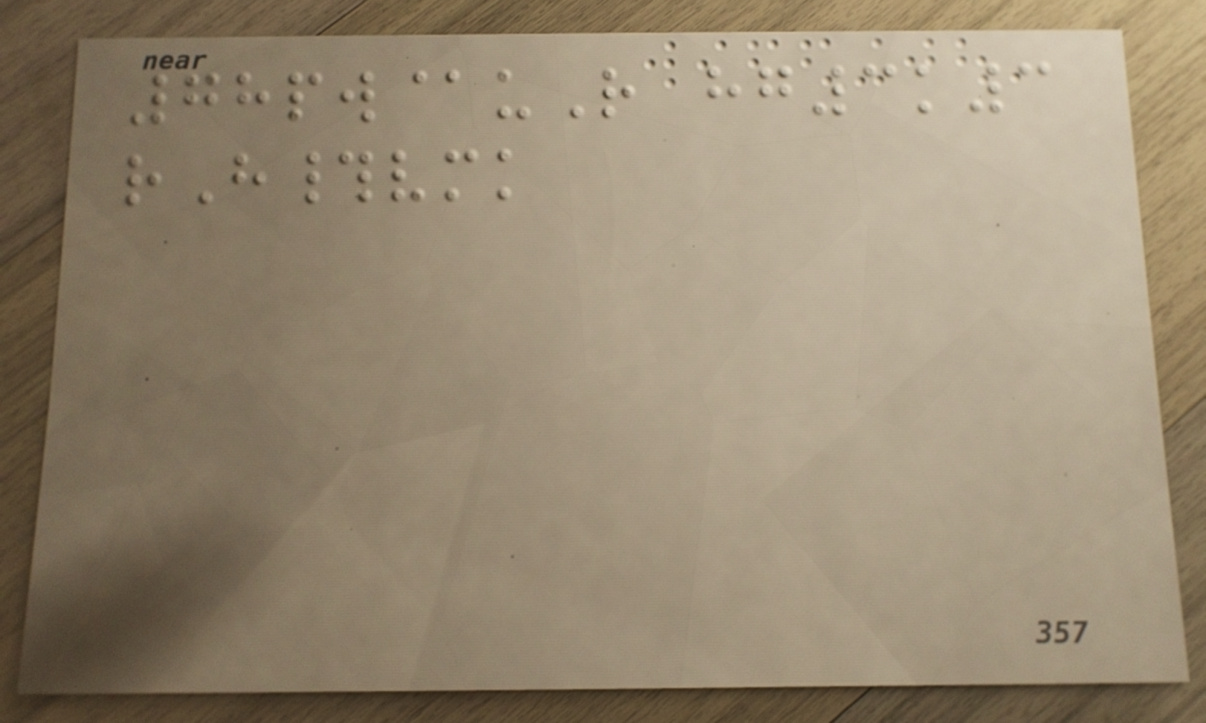78pw@uR hg3k3
rH#vmk
